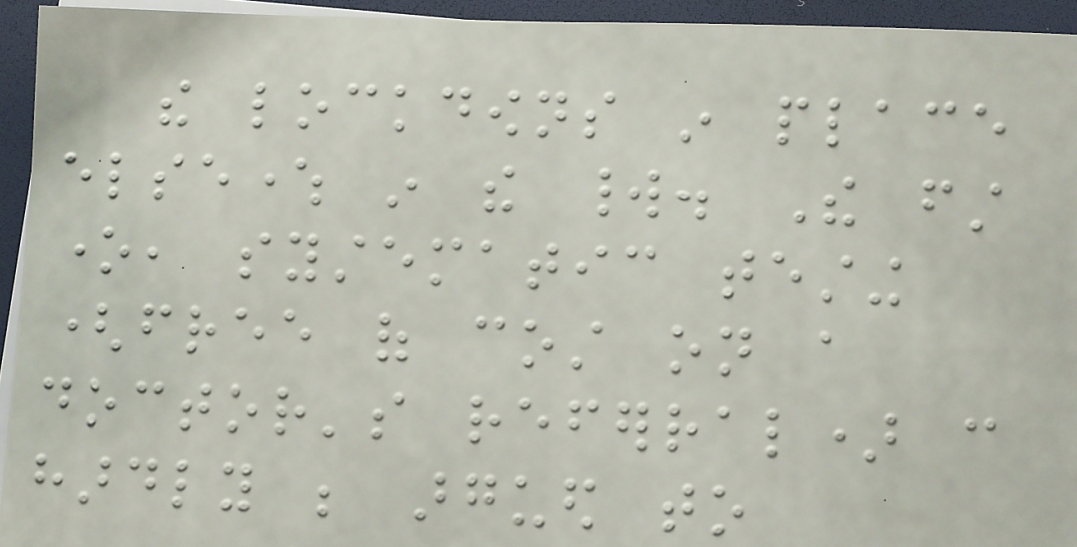the lockdowns in place
elsewhere in the world. The first
one, systematic testing
(free of cost on a
doctor's referral) can
hardly be argued to
